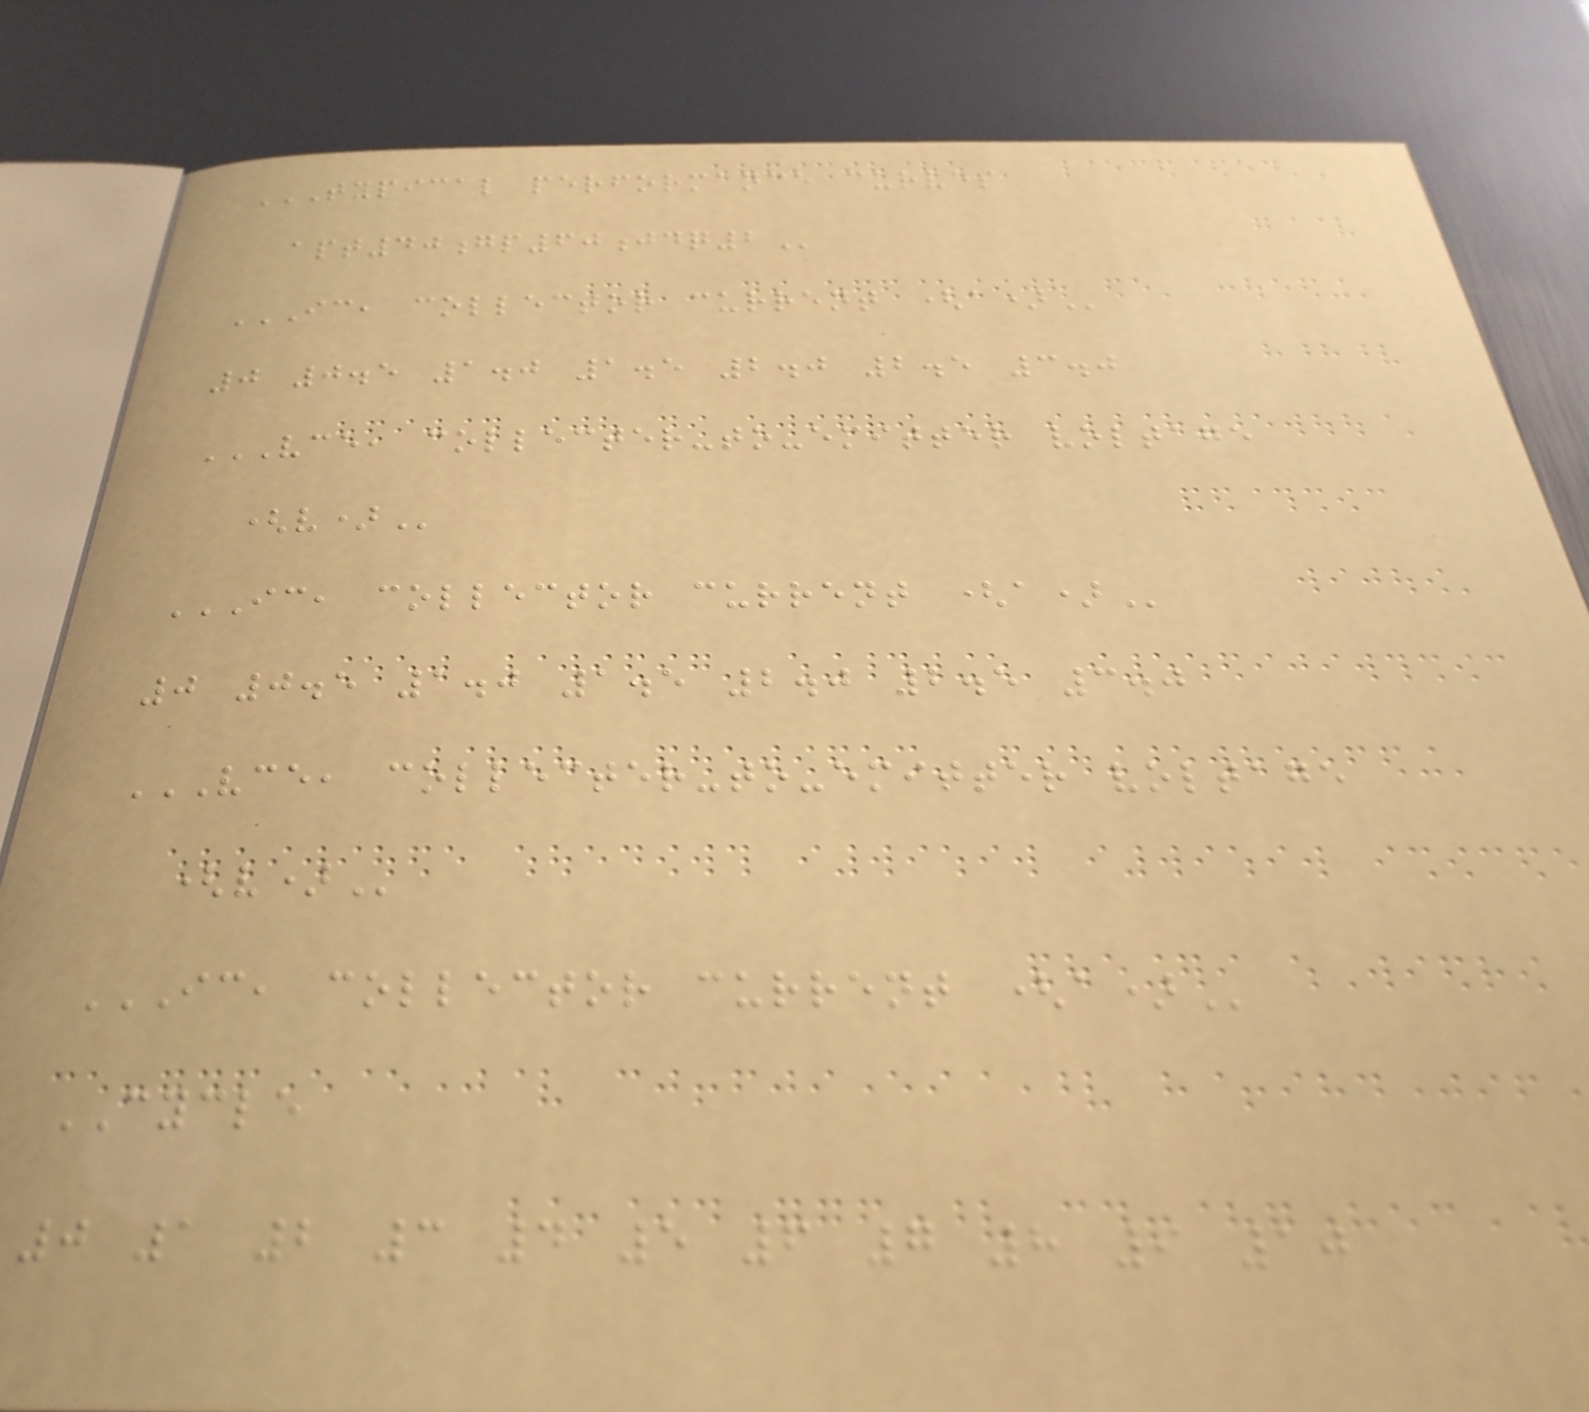TYPICAL PERFORMANCE CURVES
APT40GP60JDQ2
IC, COLLECTOR CURRENT (A)
0 0.5 1.0 1.5 2.0 2.5 3.0
VCE, COLLECTER-TO-EMITTER VOLTAGE
(V)
IC, COLLECTOR CURRENT (A)
0 0.5 1.0 1.5 2.0 2.5 3.0
VCE, COLLECTER-TO-EMITTER VOLTAGE
(V)
IC, COLLECTOR CURRENT (A)
CYCLE
0 1 2 3 4 5 6 7 8 9 10
